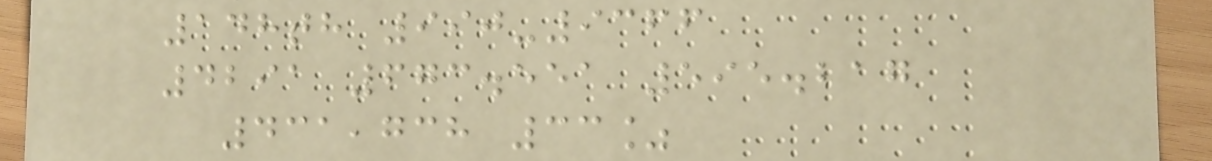148th 990-9366
4291 673.551 595.217
431,738 33%
